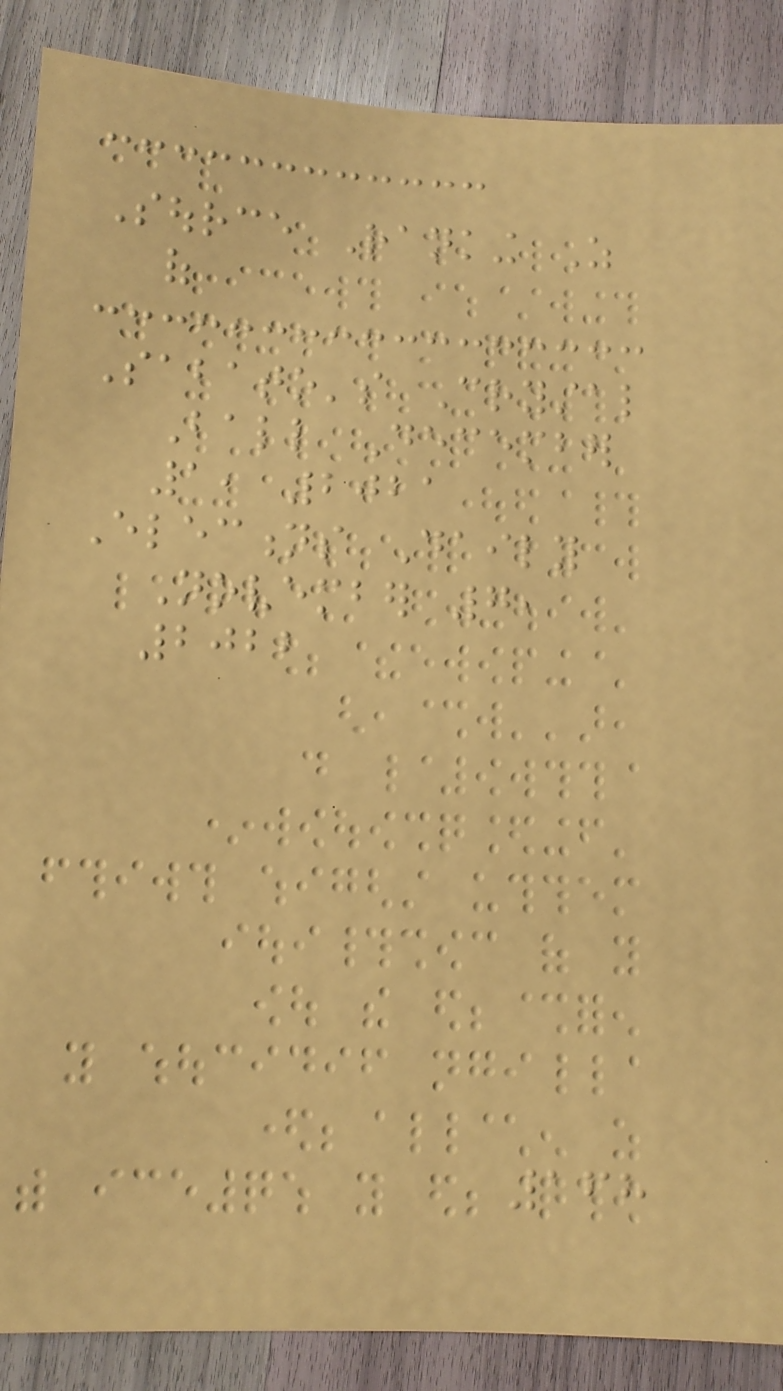Source Ranking As
of
Sabato's Crystal
Ball December
1, 2021
Elections Daily
November 7,
2022
168
